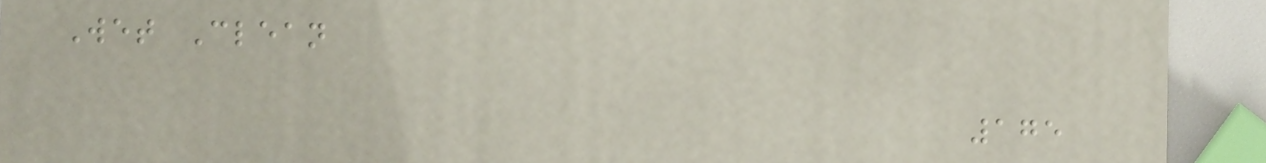Wet Clean
175
